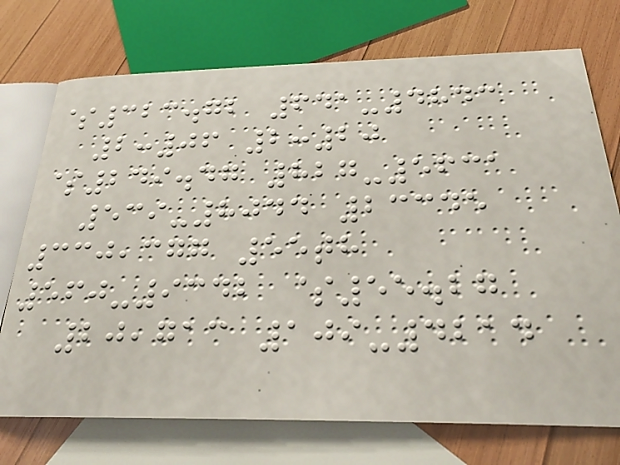$323.72 641-4843
2:06 2:20
$249.47 827-5631
539-8044 23345
330,377 55th
560-9342 $55.27
20,713 109-4214
